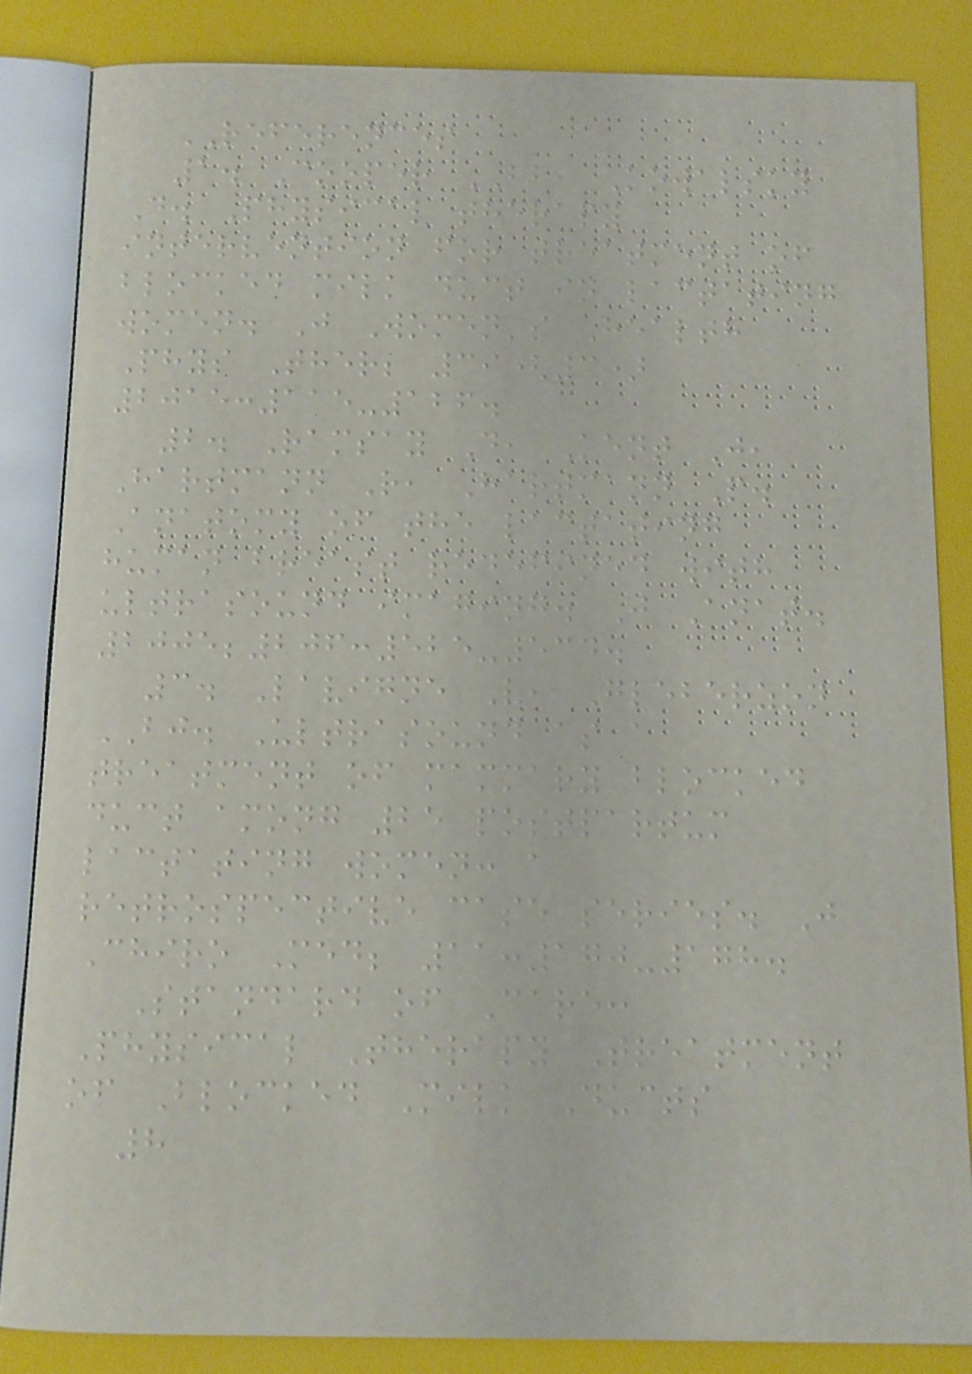REFERENCES
1. Cooper BB, Kowalsky
D. Physical therapy
intervention for treatment of
blocked milk duct in lactating
women. J Women's Health
Phys Ther; 39(3)
2015:115-126.
2. Ramsay D, Kent J,
Hartmann R, Hartmann P.
Anatomy of the lactating
human breast redefined with
ultrasound imaging. J Anat.
2005;206:525-534.
3. Lavigne V, Gleberzon
BJ. Ultrasound as a
treatment of mammary blocked
duct among 25 postpartum
lactating women: a
retrospective case series. J
Chiro Med; 11:170-178.
Standard of Care:
Physical Therapy Treatment
of Blocked Milk Ducts
8
